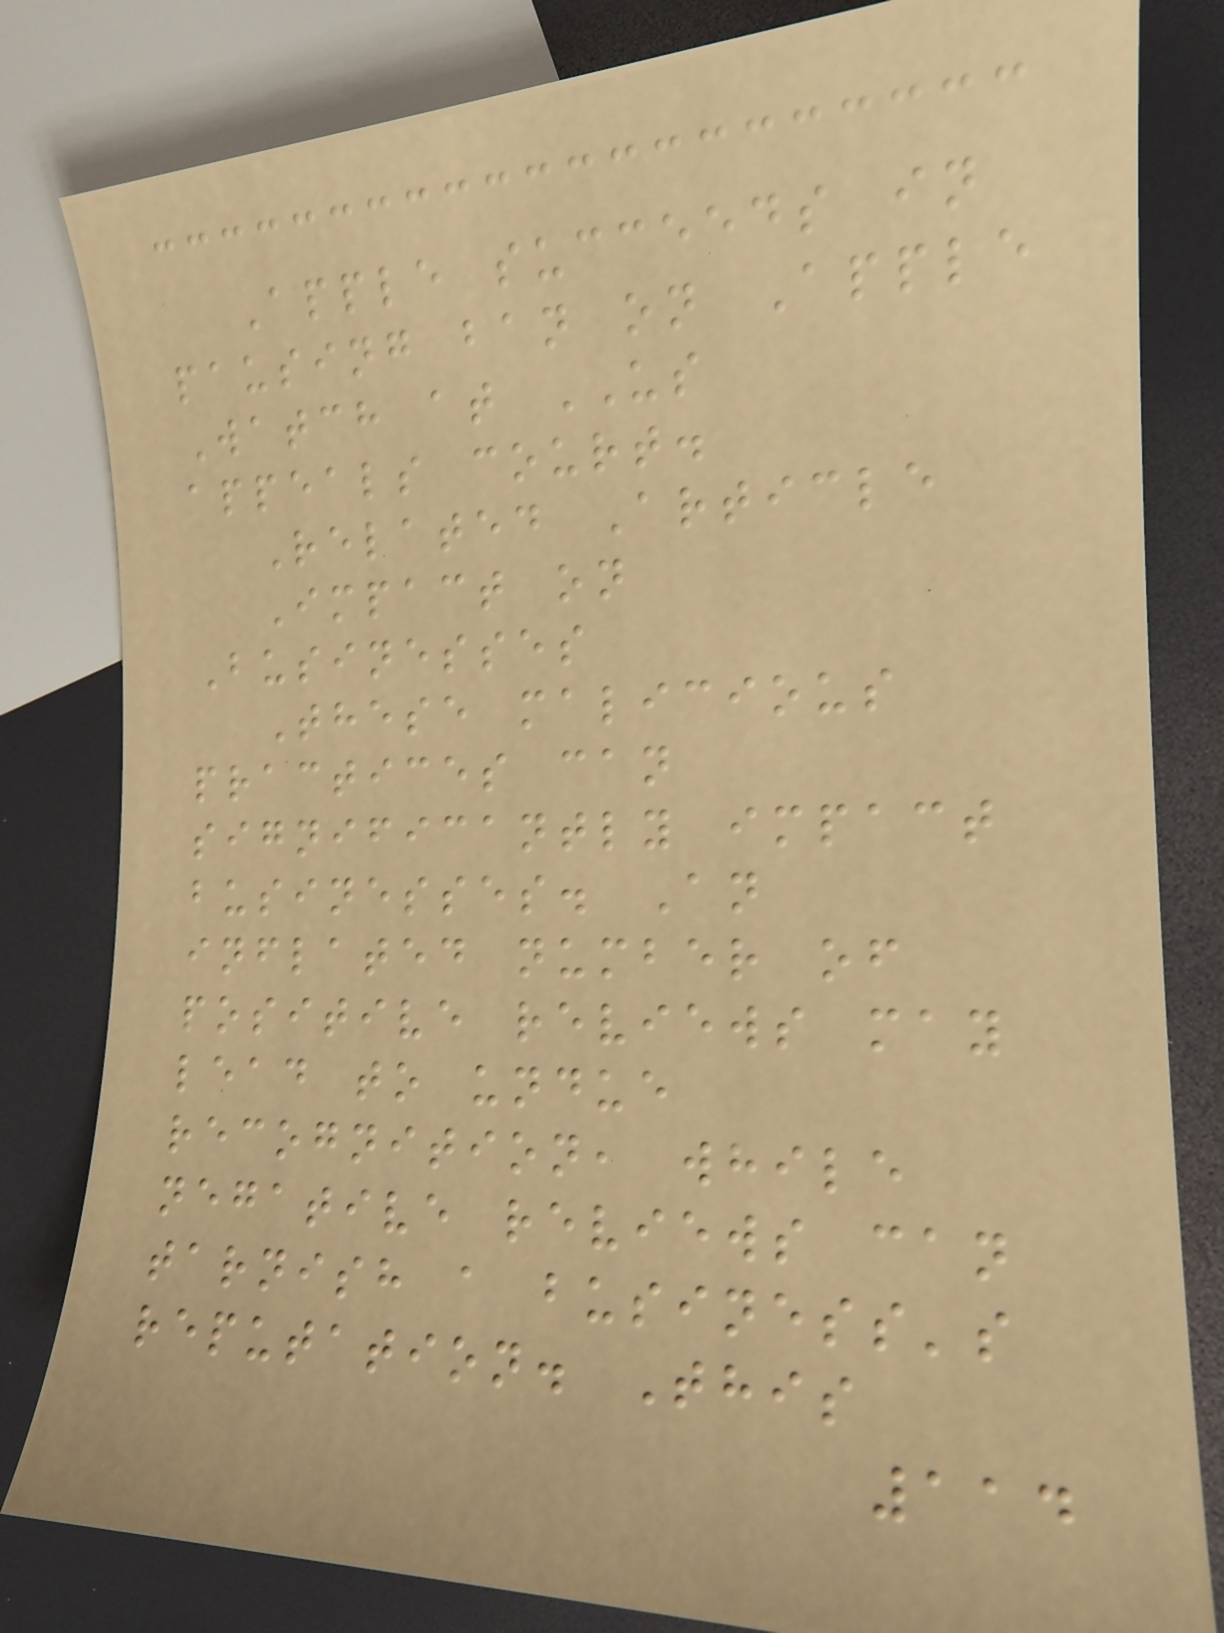Apple succeeds in
pausing ban on Apple
Watch at US
appeals court.
Related Article
Impact on
Businesses
These malicious
practices can
significantly impact
businesses. An
inflated number of
positive reviews may
lead to undue
recognition, while
negative reviews can
tarnish a business's
reputation. This
114
